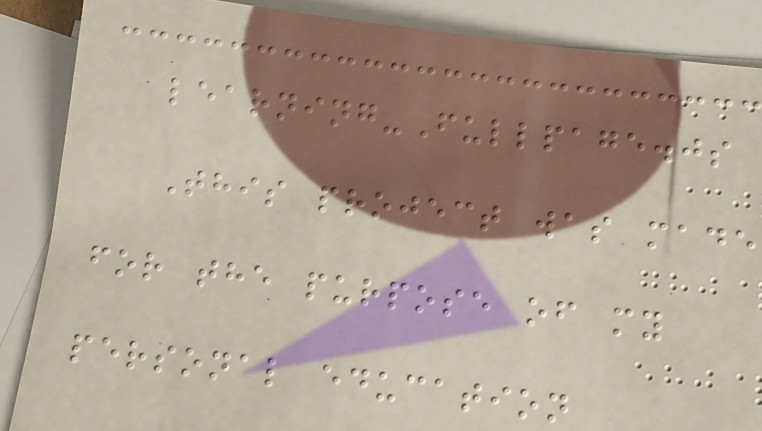learning-Fullpage.js
This project was made
for the purpose of my
personal education
